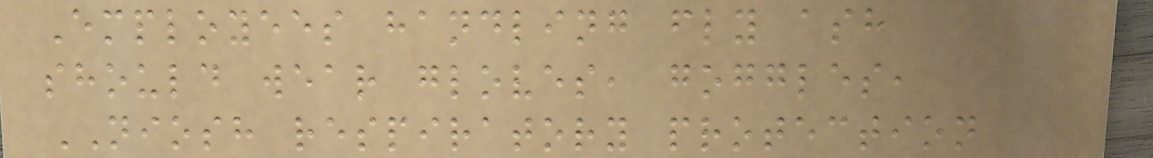Employees handling fly ash
should wear gloves, goggles,
NIOSH respiratory protection
